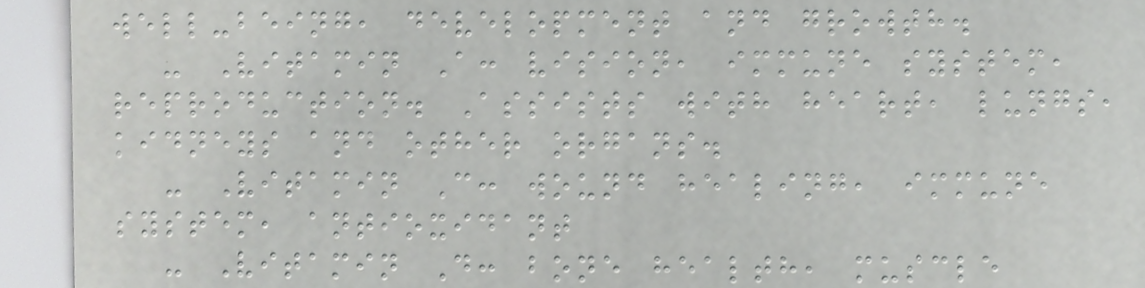well-being, development and growth.
- Vitamin A: vision, immune system,
reproduction. Assists with heart, lungs,
kidneys and other organs.
- Vitamin C: wound healing, immune
system, antioxidant
- Vitamin D: bone health, muscle
